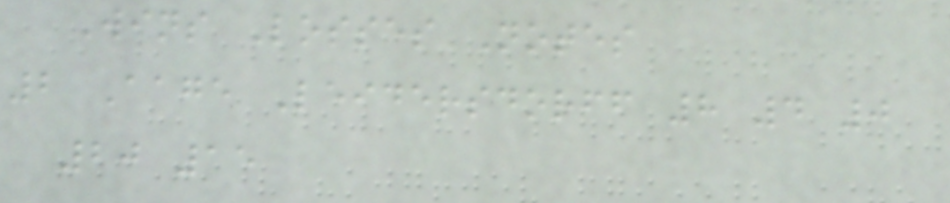Wins Losses Notes
2 Aage Leidersdorff 8 4 0
20 15
